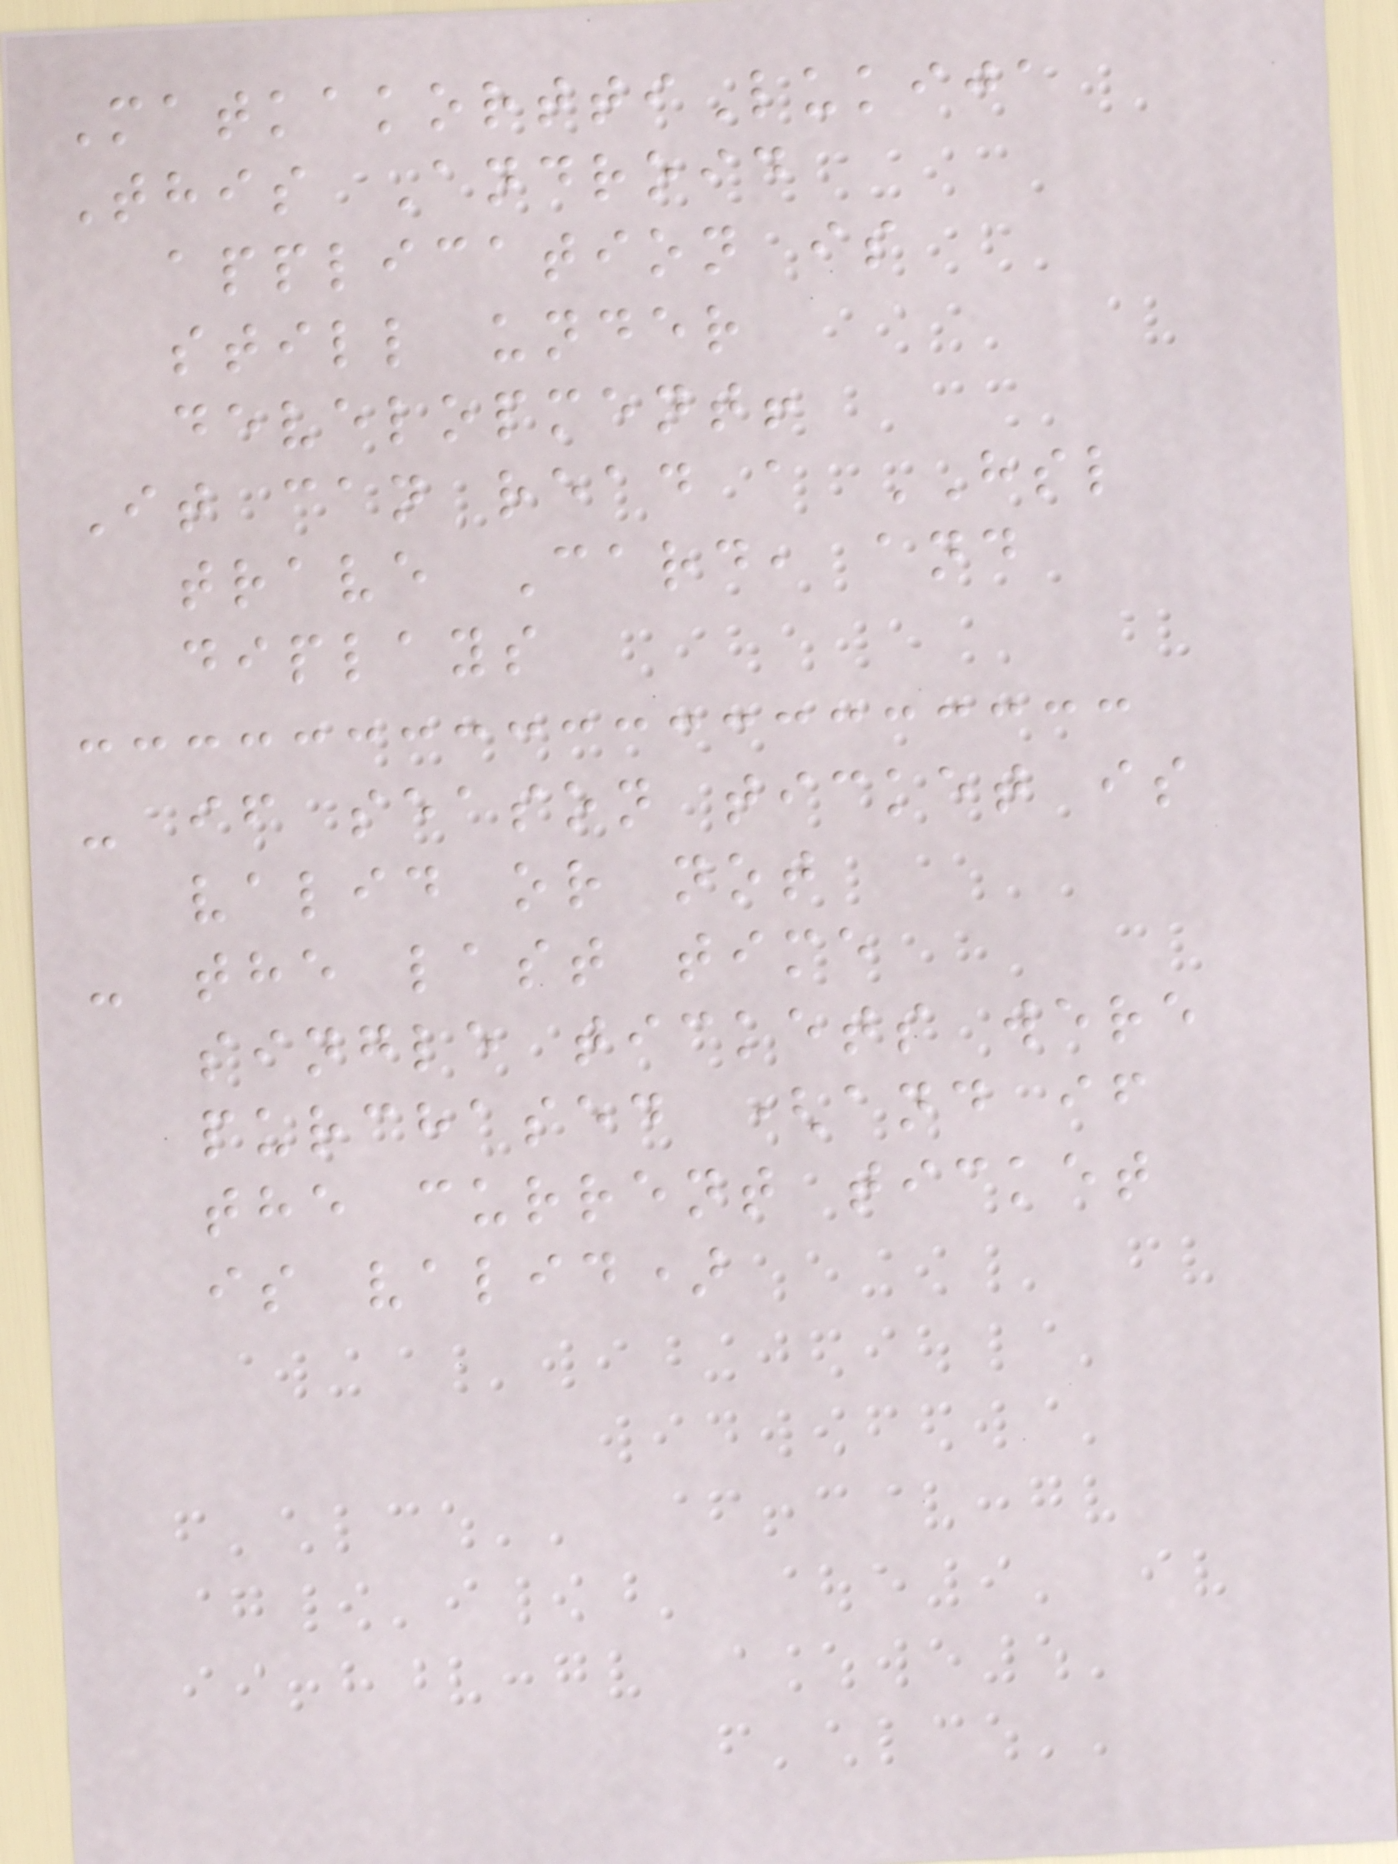MatkakorttiLukija
This Android
application is
still under
development!
It can read a HSL
trave Card, and
diplays
- if season ticket is
valid or not
- the last time
single tickets were
purchased (and if
the current ticket
is valid)
